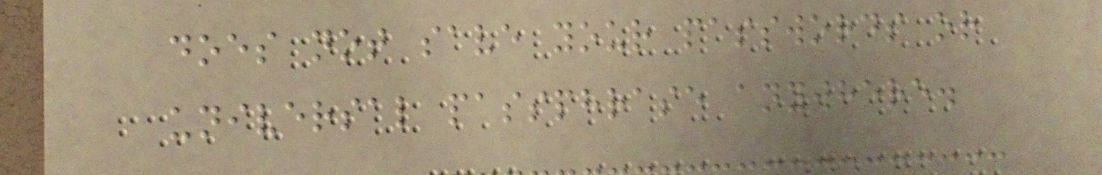does not save your passwords or
universal passphrase anywhere.
